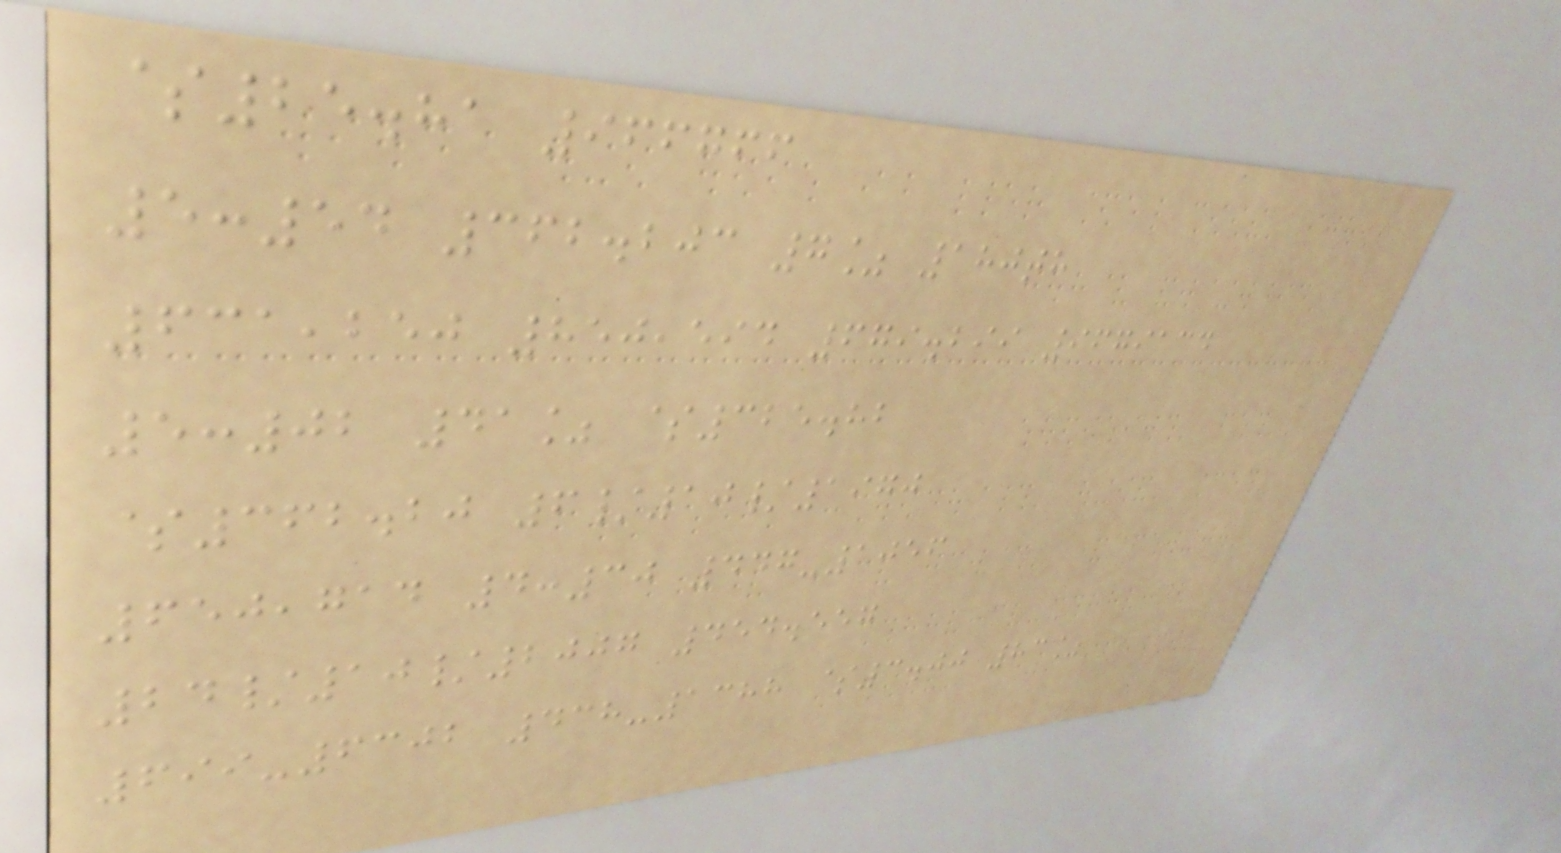$25.81 966766
5:54 362.203 7% 180th
631,250 850,594 679.299 9679134
5:02 41% $325.82
$362.20 6/10/1970
650,714 4:30 447-1056
24/10/2007 454.557
699-6302 438-1388 $3.00 83%
